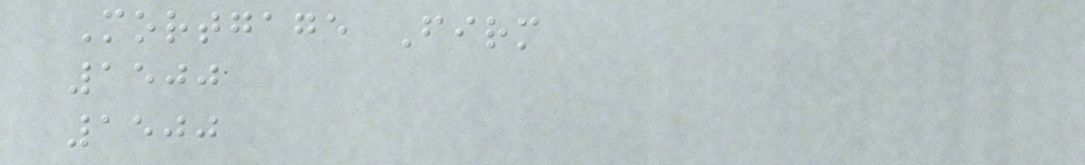Mortgage Firm
1500
1500
